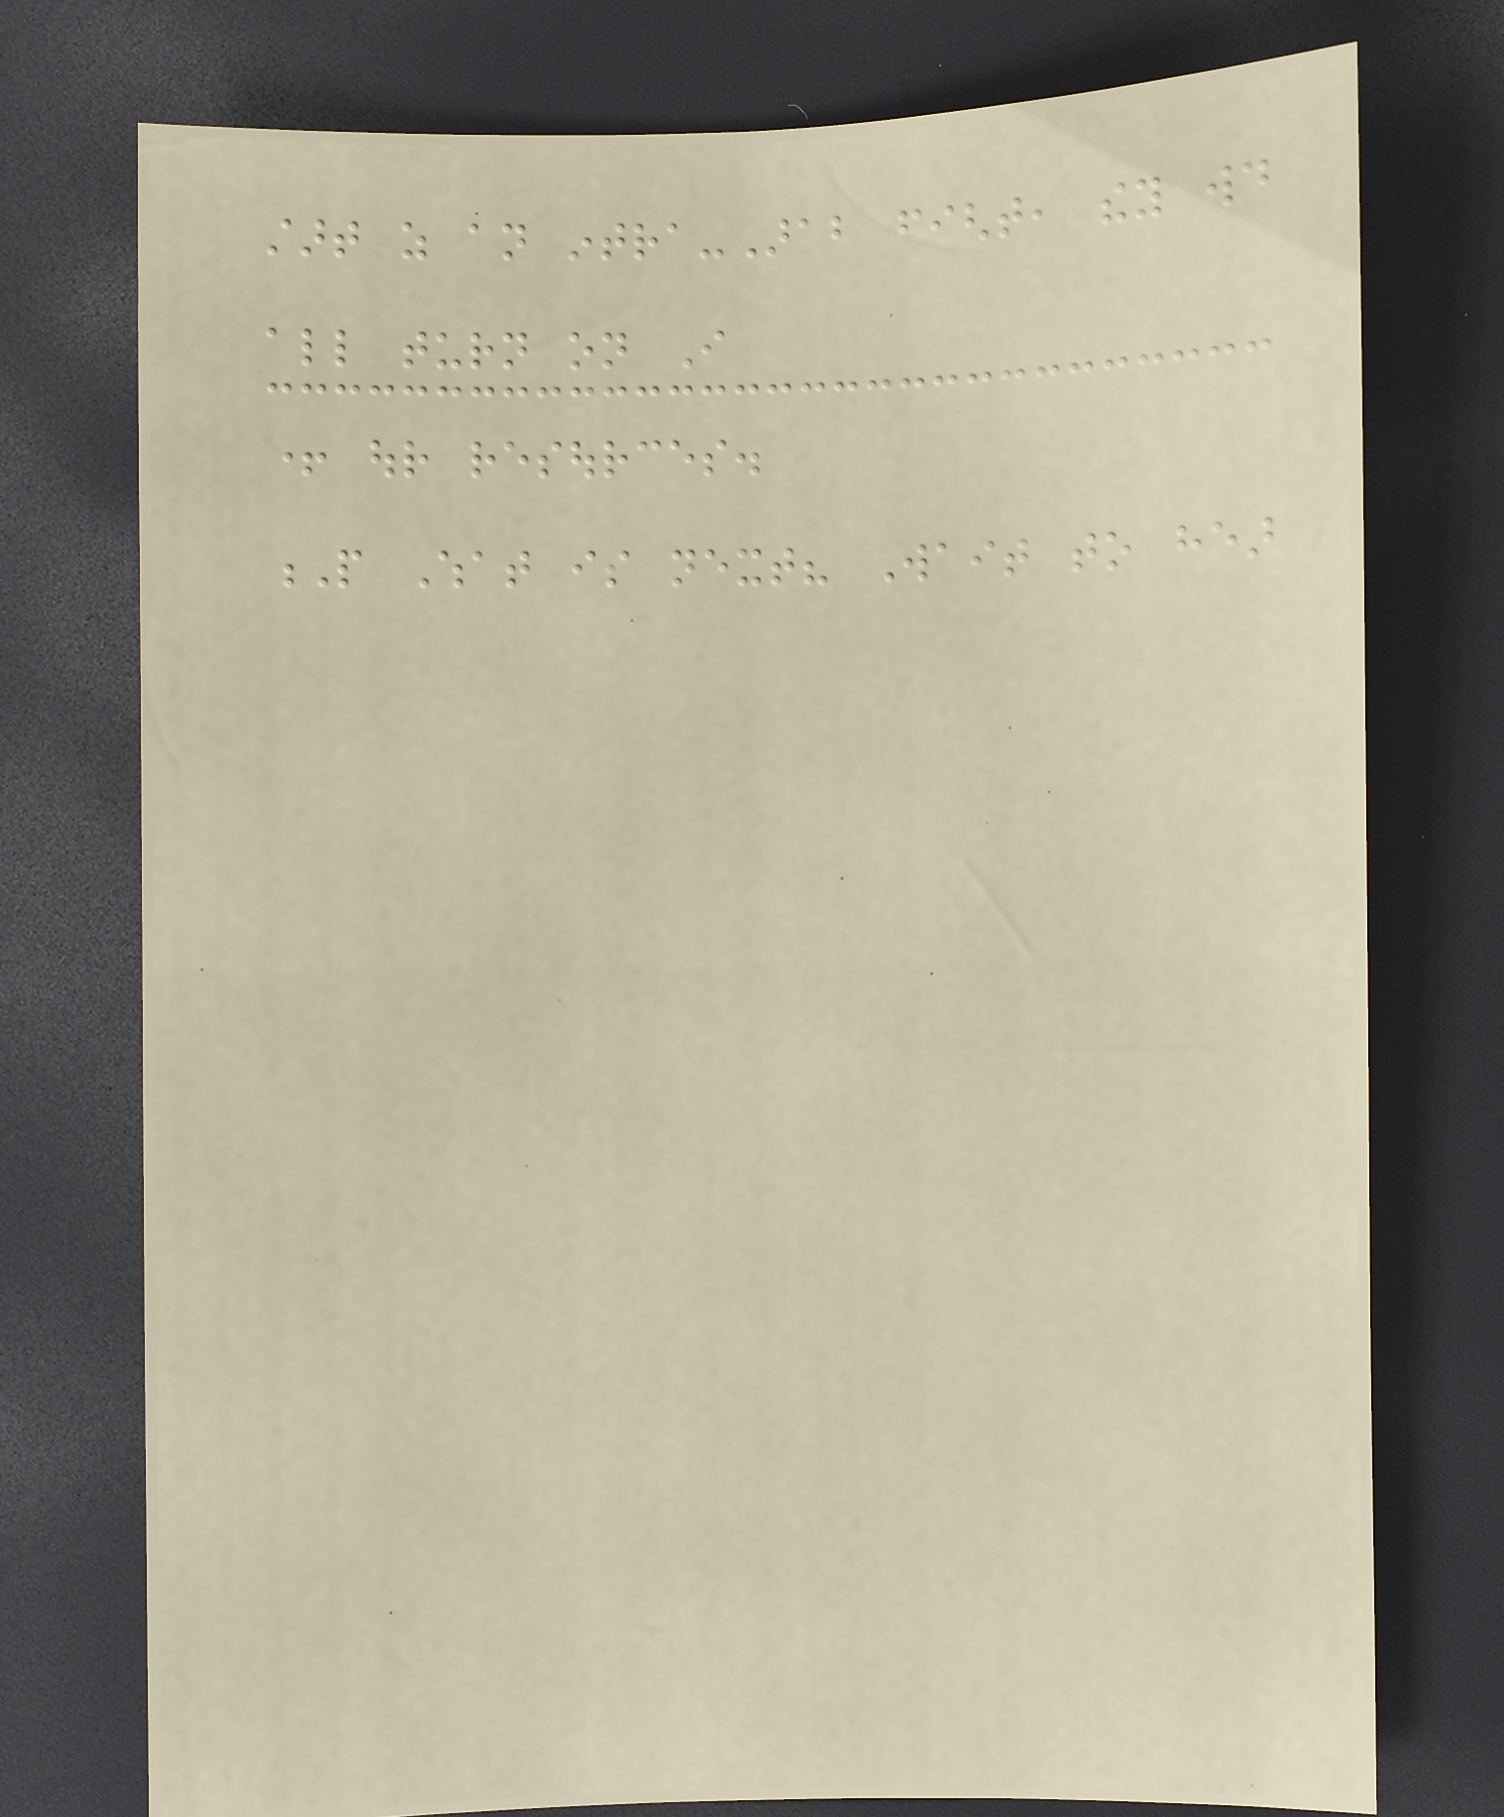start as an intra-Arab fight, they would
all turn on I
+ our resources.
P What is next? Wait to hear
